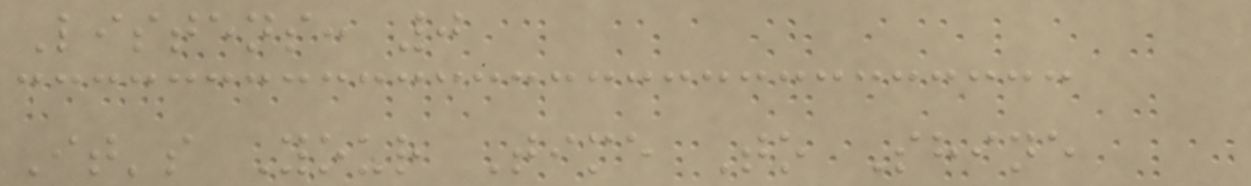Listens: 0
It's Your Time To Shine
